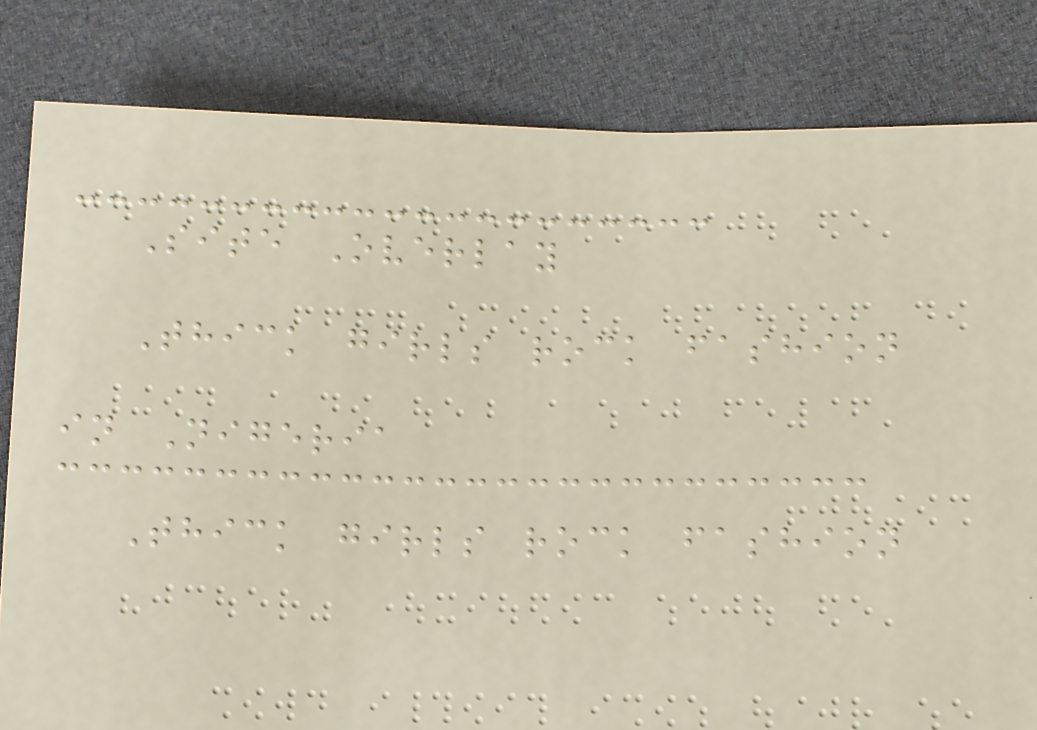Site Overlay
Thick girls rock fashion
in Nigeria
Thick girls rock fashion
